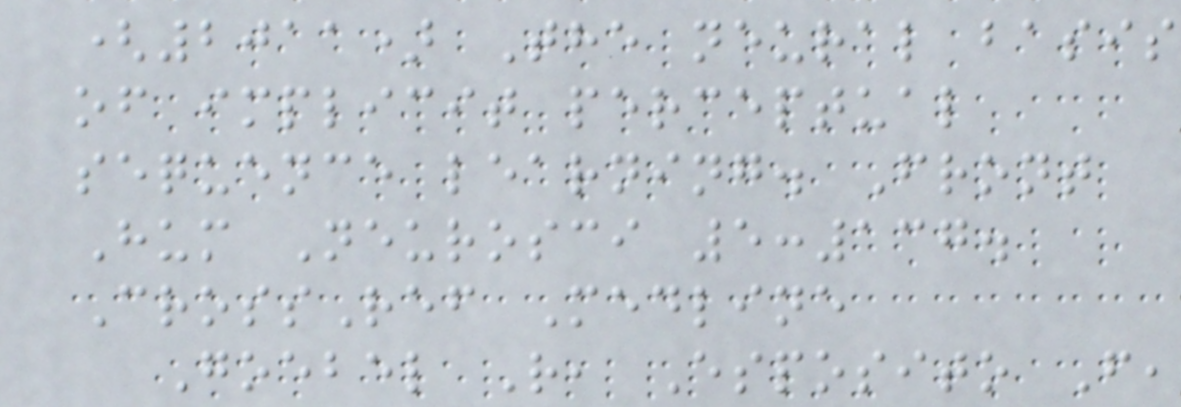(2011) The neural basis
of implicit perceptual
sequence learning. Front
Hum Neurosci 5:137.
CrossRef Medline
Goebel R, Esposito F,
